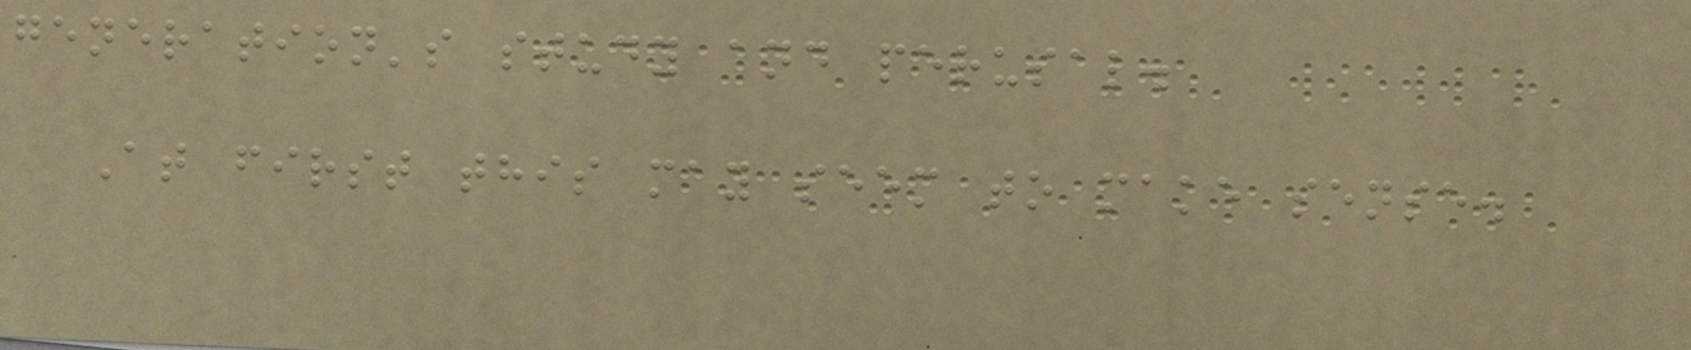generation's study and perusal.
At first this may seem to make sense.
